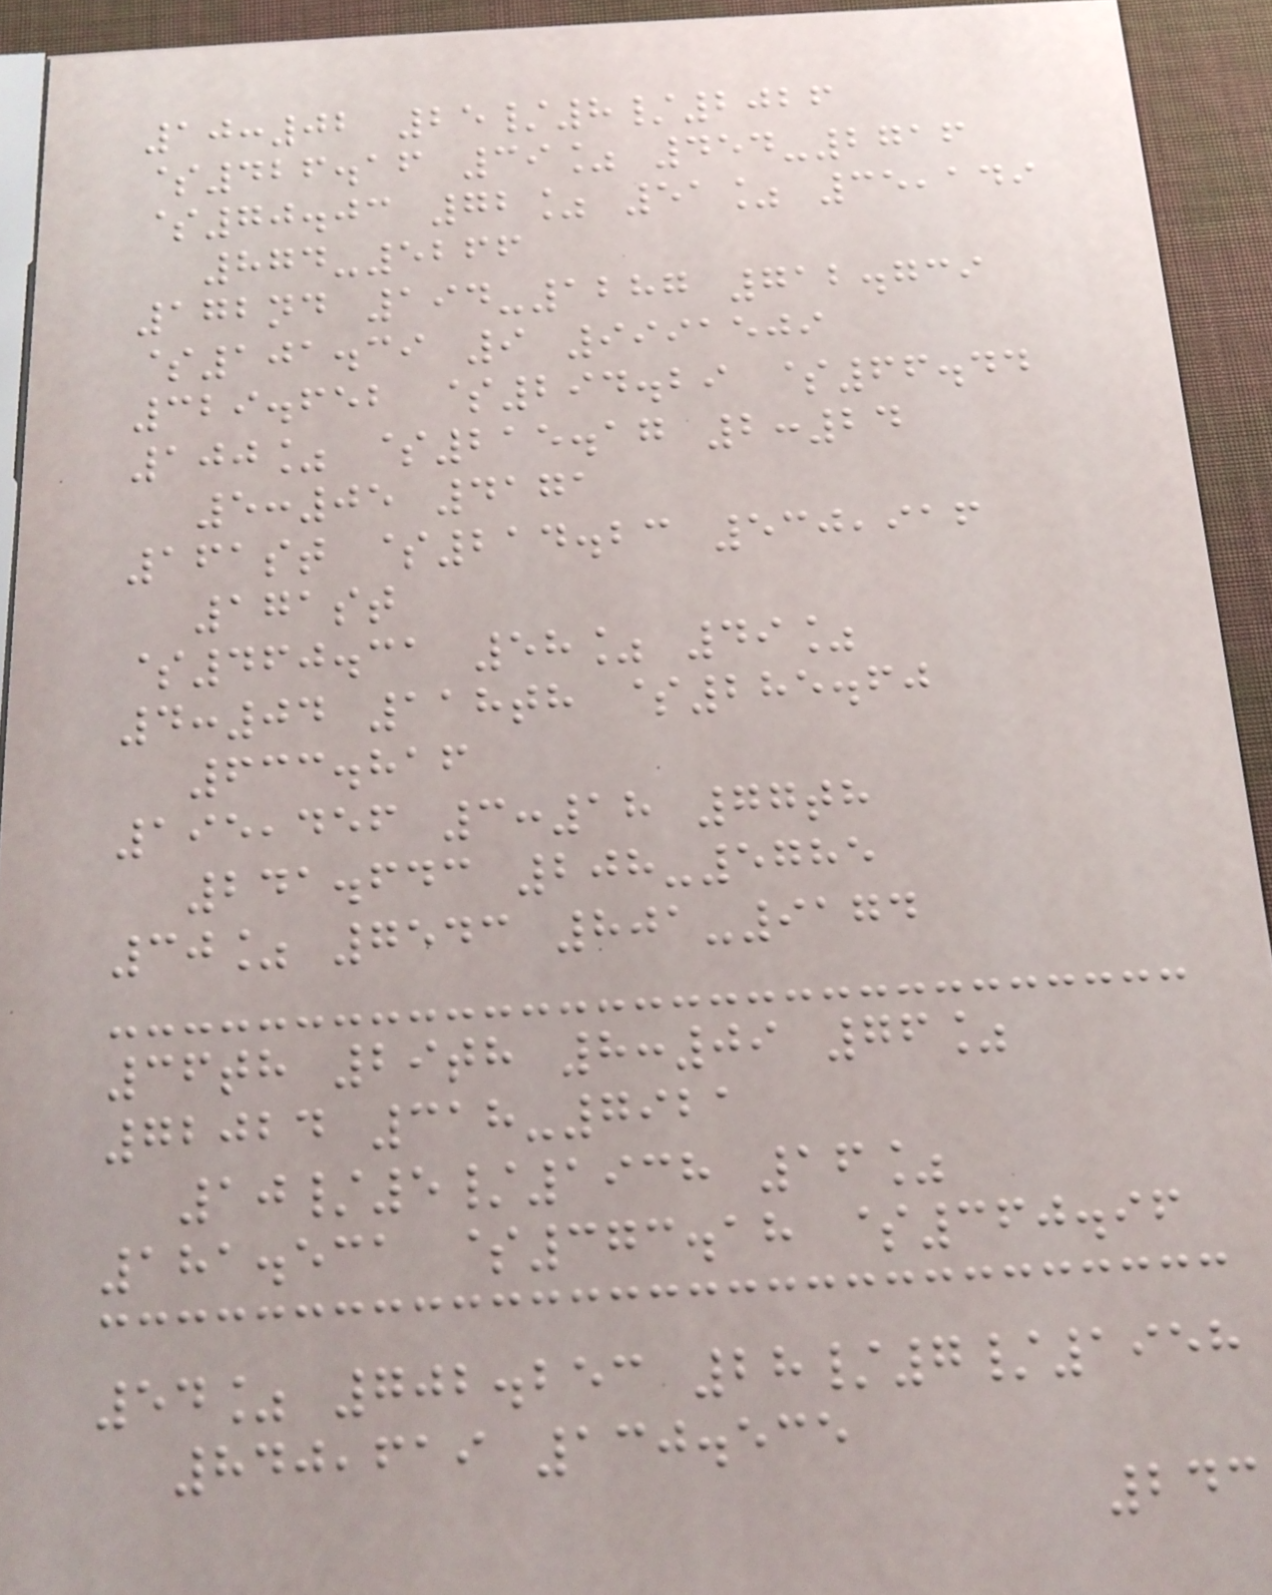10:02 25/8/2026
$426.16 39% 454-2716
$70.03 72% 51% 35,149
874-5266
172nd 194-1287 712.739
$101.39 9 9991509
329.652 $294.29 $66.44
100% $215.17 2:24
5:05 4171
161st $214.23 530,916
171st
$460.31 58% 49%
4:04 118th $285.60
633.816
195,456 3:18 77th
241.643 208-5785
30% 7543 801-9174
36th 29th 8:09 76%
72024 318-7921
10/5/1938 16%
181.531 $373.18 $360.96
54% 702.253 28/7/1958
840,619 130.535
243
